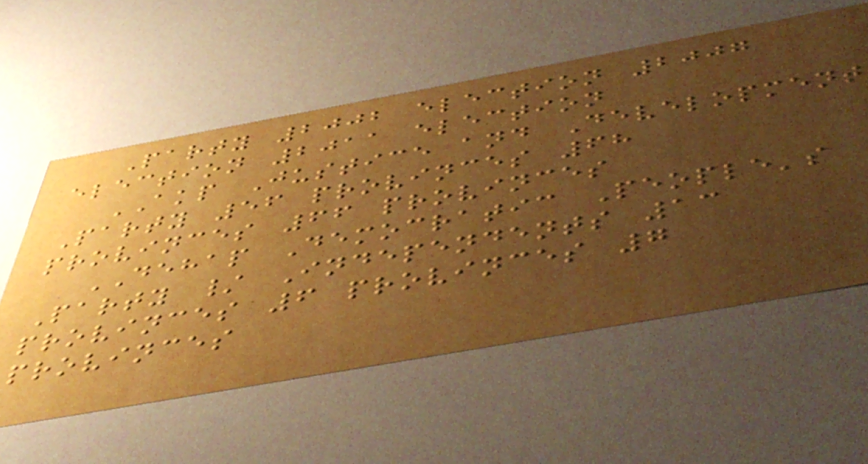Party 2002 election 2007
election 2011 election
AKP Justice and Development
Party 56 provinces 68
provinces 66 provinces
DEHAP Democratic People's
Party / Independents 13
provinces 6 provinces 7
provinces
